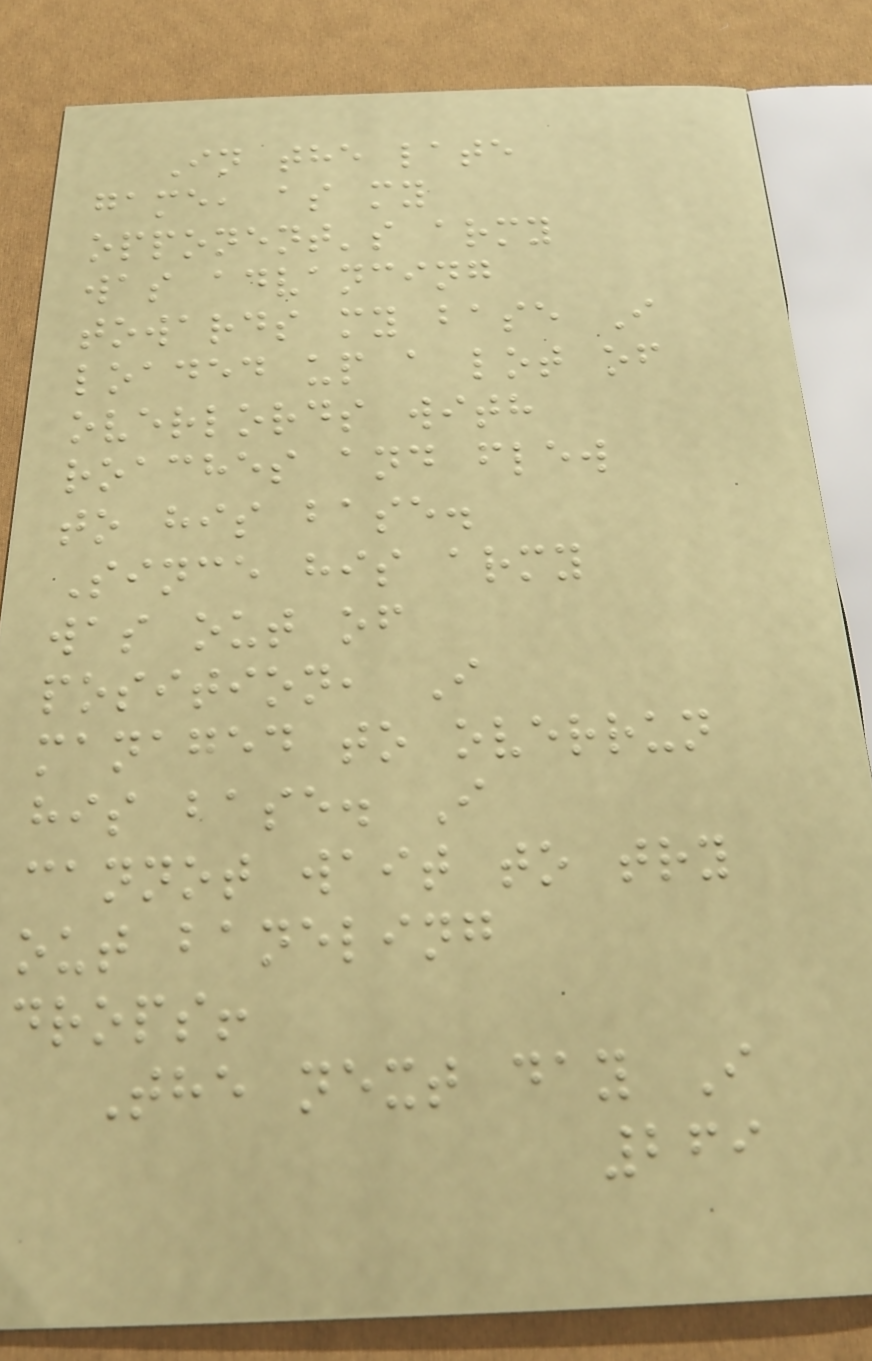In the late
game, as my
opponent's army
was advancing
towards my base I
loaded up a lot of
overlords with
roaches and flew
to his base.
Since his army
was out of
position, I
managed to overrun
his base. I
cannot wait to try
out baneling
drops!
The next day I
269
